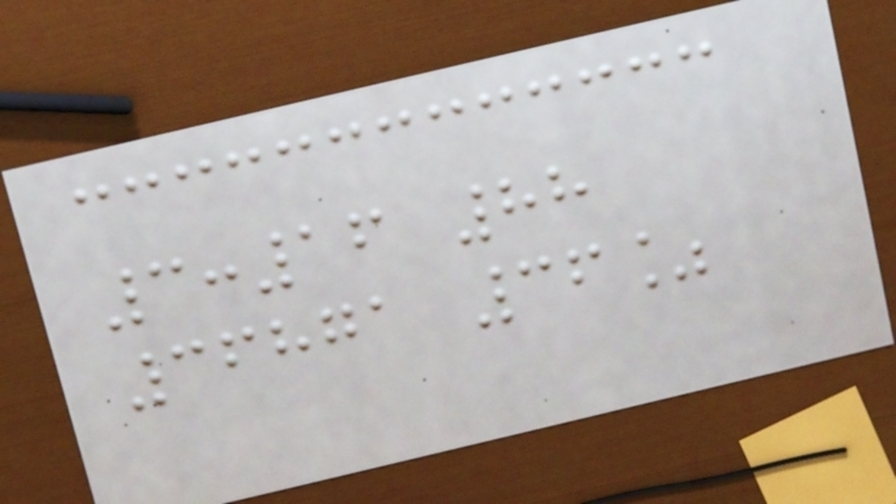3:16 88
36871 36%
